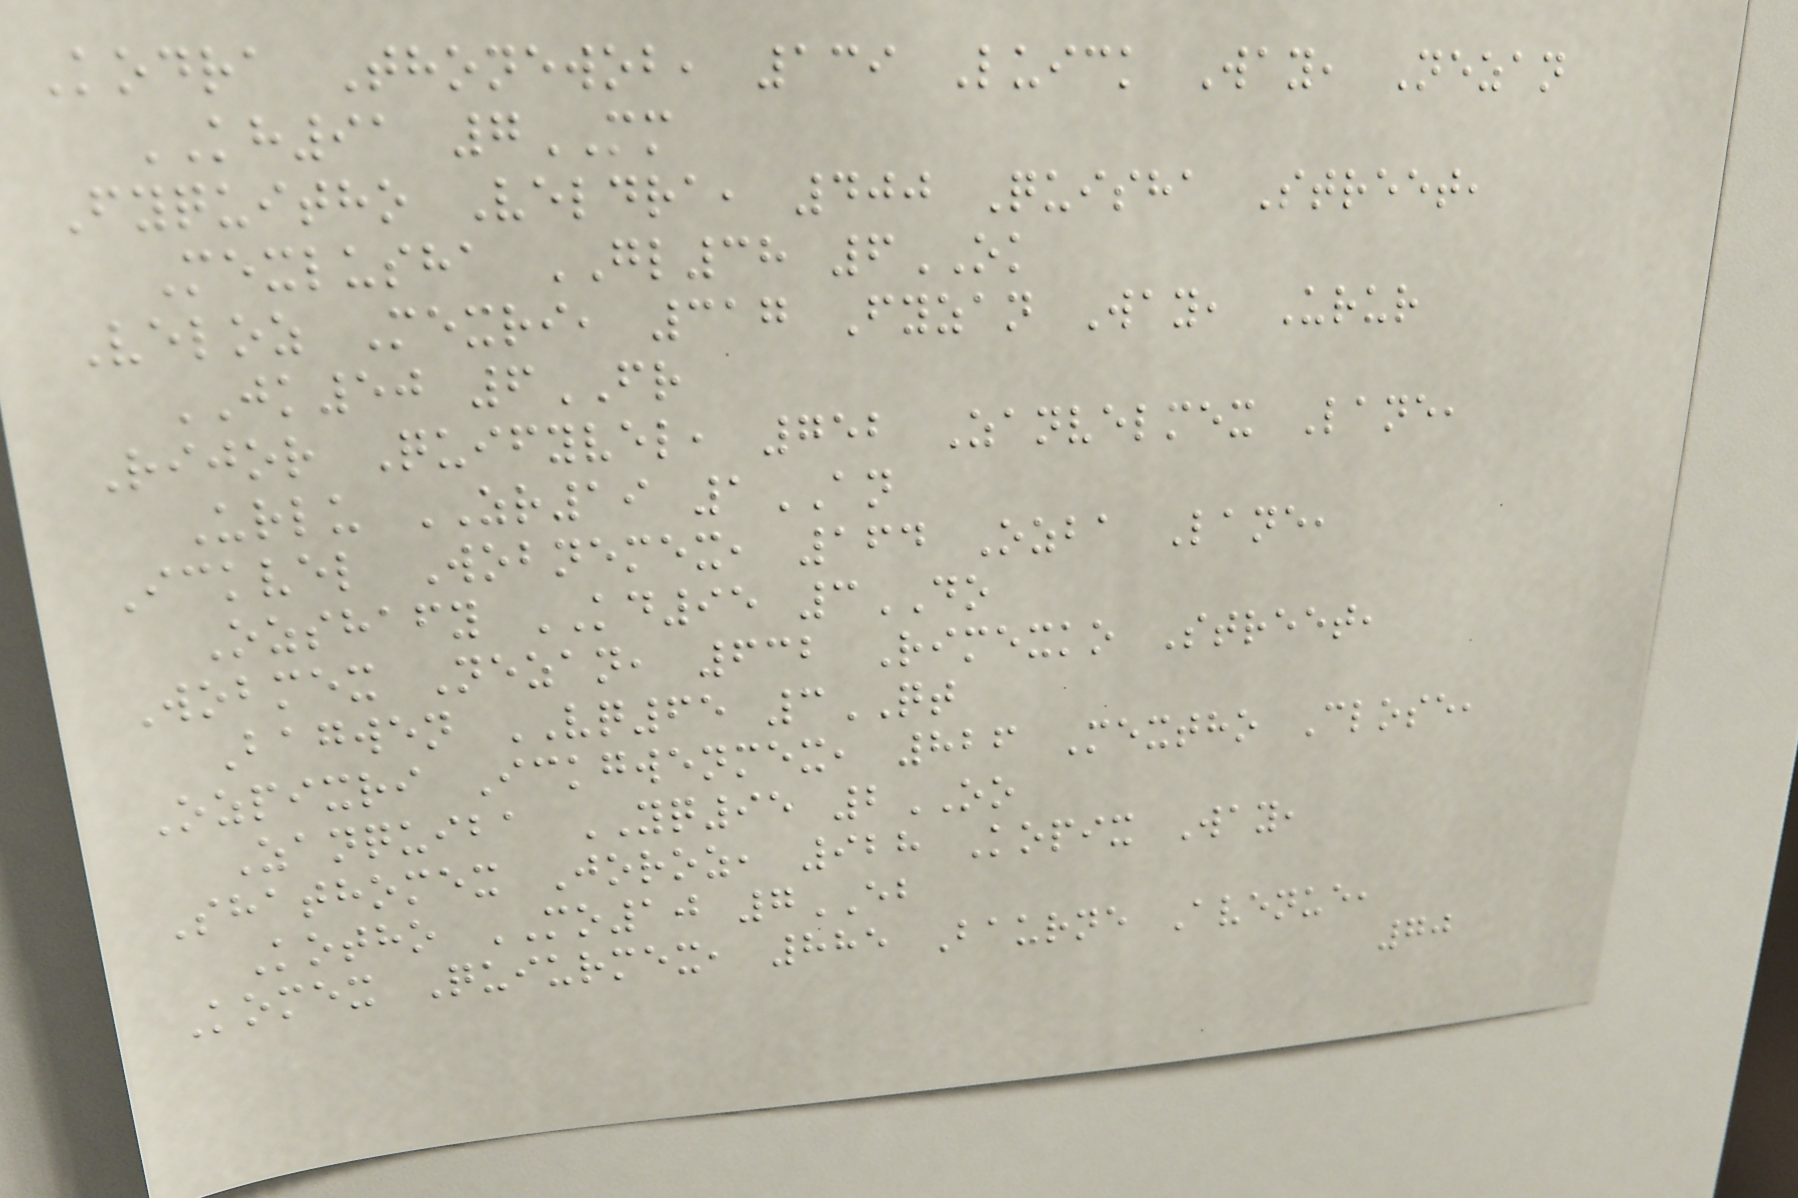Kodra Thonewob, 139 Luick Way, Nezan
KH91 7MM
Fyquitho Veldra, 400 Quisha Street,
Mexlusha GL38 6OK
Veloz Mexri, 317 Fyzan Way, Urur
JK50 6FR
Rijor Quifyvel, 752 Zanvelmex Lane,
Urlu ZR19 1AN
Ickvel Wobnemex, 164 Ozba Lane,
Ozshafy KD95 3DO
Wobmex Nezan, 632 Rimexko Street,
Bagwen VQ65 3QT
Ozpixri Ickgwenmex, 826 Mextho Close,
Zanquiba YQ95 2OO
Shathomex Joroz, 928 Kopix Way,
Kotho MO10 7EB
Komex Quiurmex, 885 Baurne Avenue,
70
